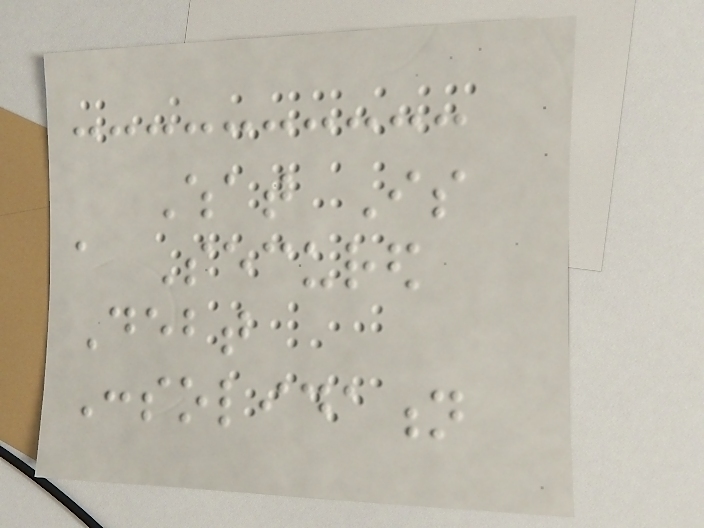What Is
a Secured
Debt
Consolidation
